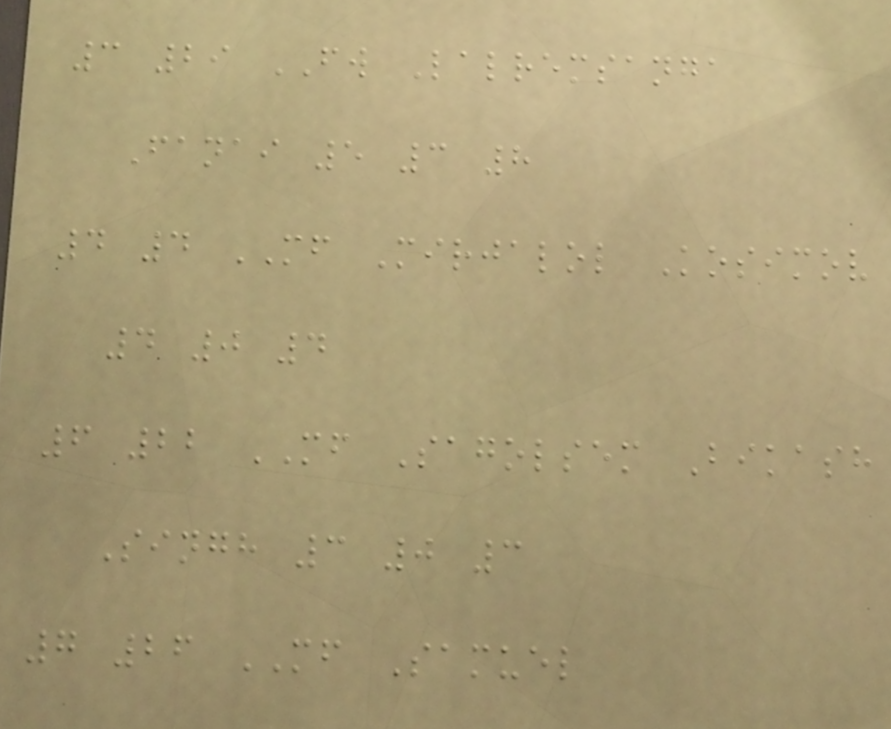3 29 FW Lalremsanga
Fanai 5 3 8
4 4 MF Mirjalol Kosimov
4 0 4
6 22 MF Sagolsem Bikash
Singh 3 0 3
7 26 MF Samuel
